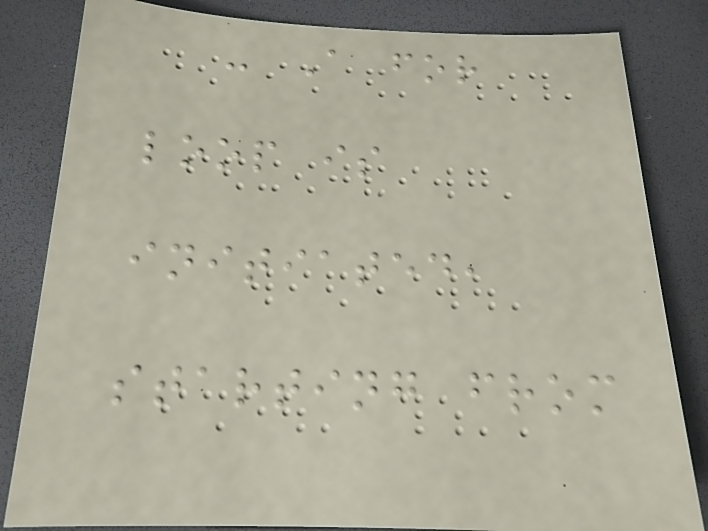- A for
loop is
initiated,
starting from
